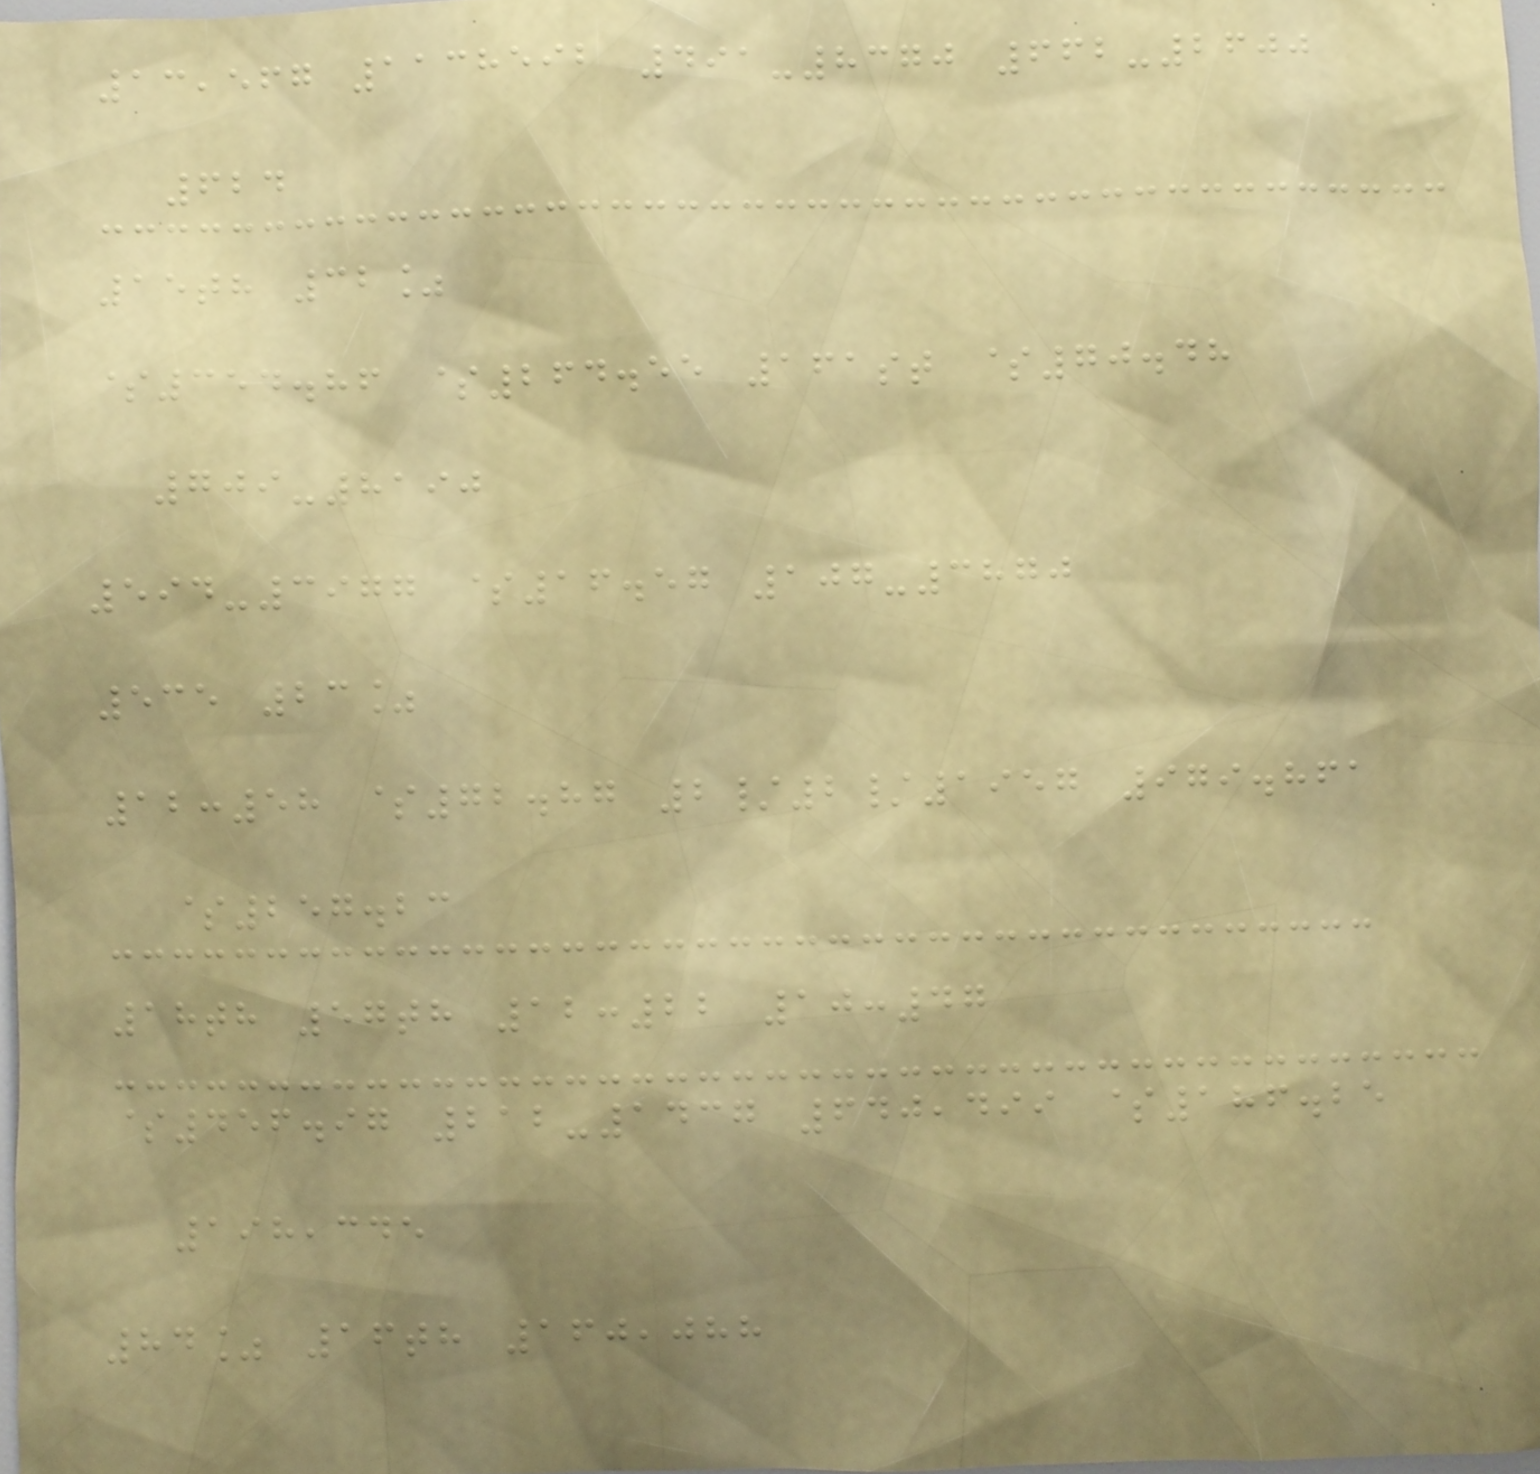13,567 1138592 491-8370 662-2600
624
15th 32%
$354.86 $264.55 161st $70.48
709-8190
594-3977 $16.57 107-3870
535 23%
12:58 $72.87 2/2/1957 979.861
$257.23
18th 57th 12:22 10:47
$456.97 212-1437 640,499 $186.25
198,345
84% 16th 160,088
